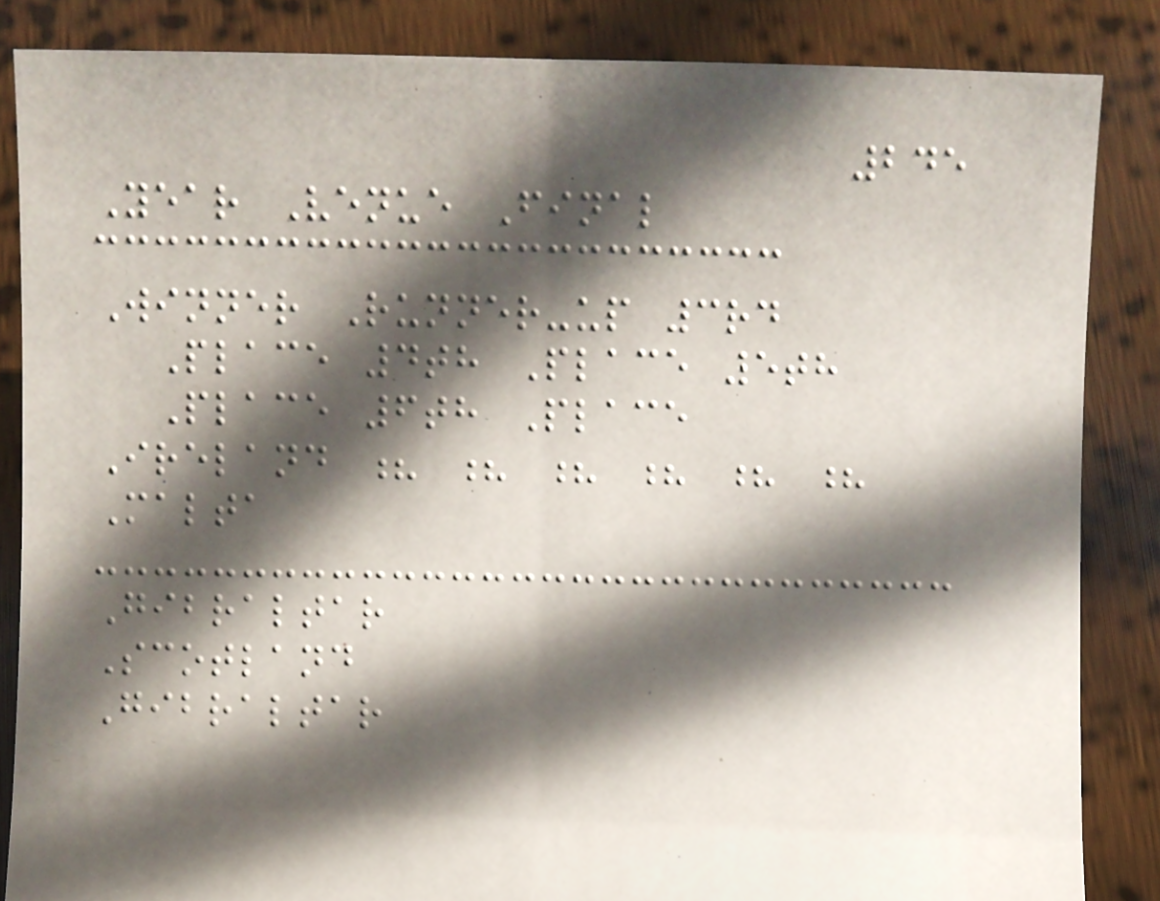245
Year Venue Final
Winner Runner-up 3rd
Place 4th Place 5th
Place 6th Place
Ireland ? ? ? ? ? ?
Malta
Gibraltar
Scotland
Gibraltar
